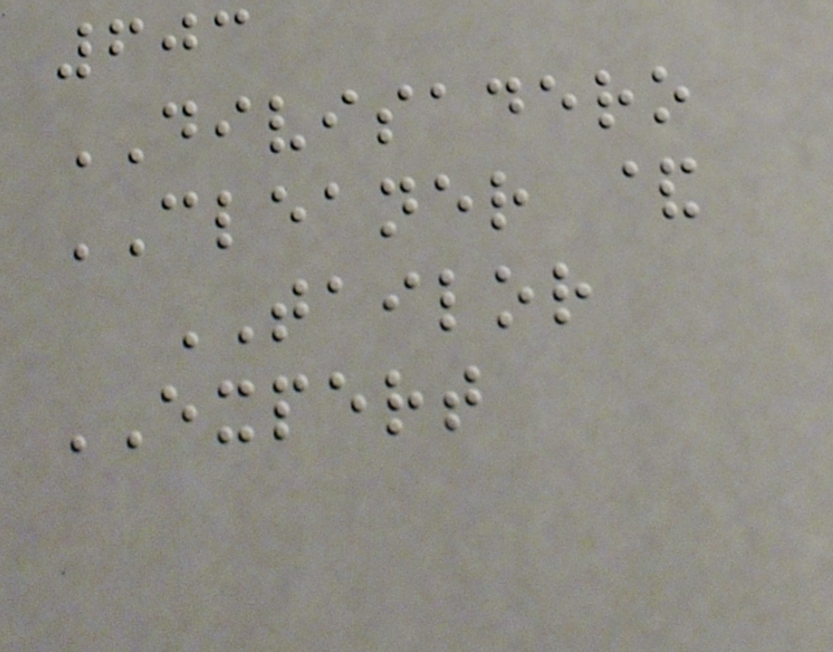603
DIVISADERO
CLEANER &
TAILOR
EXPERT
